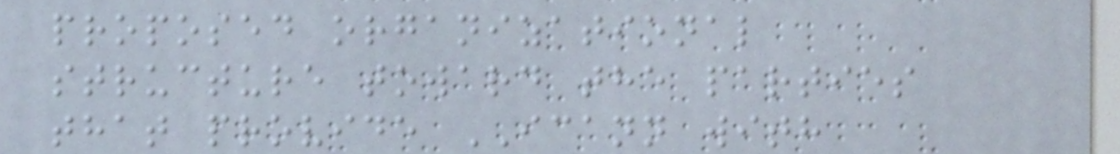proposed organizational
structure toward the parties
that provide ICANN with
